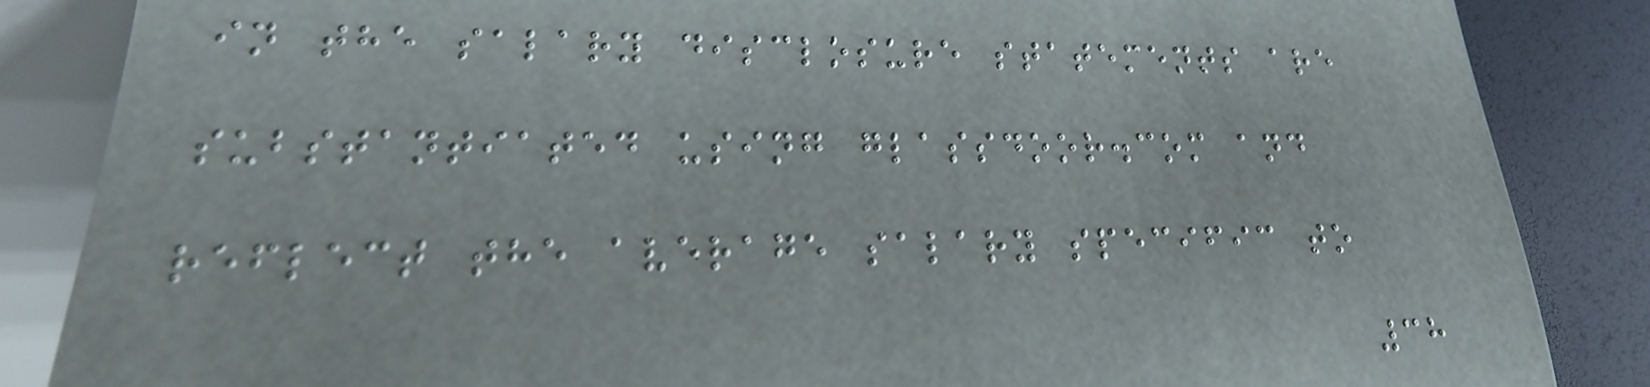in the salary disclosure statements are
substantiated using glassdoor.com and
reflect the average salary specific to
38
